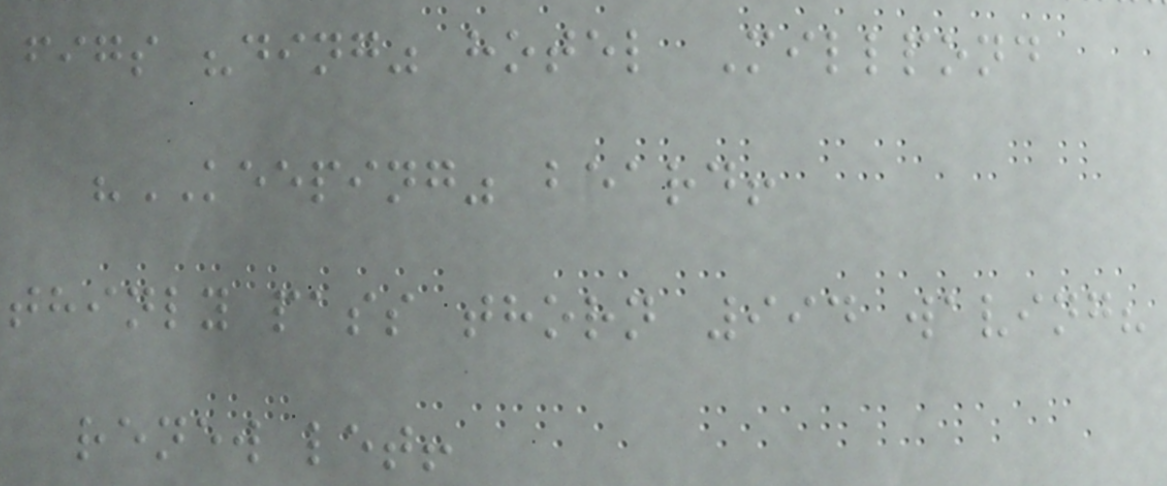figs "ding" hotel Millpond
"KEEPING" beard!
thinly pass thorn 994 waving?
renew let!
